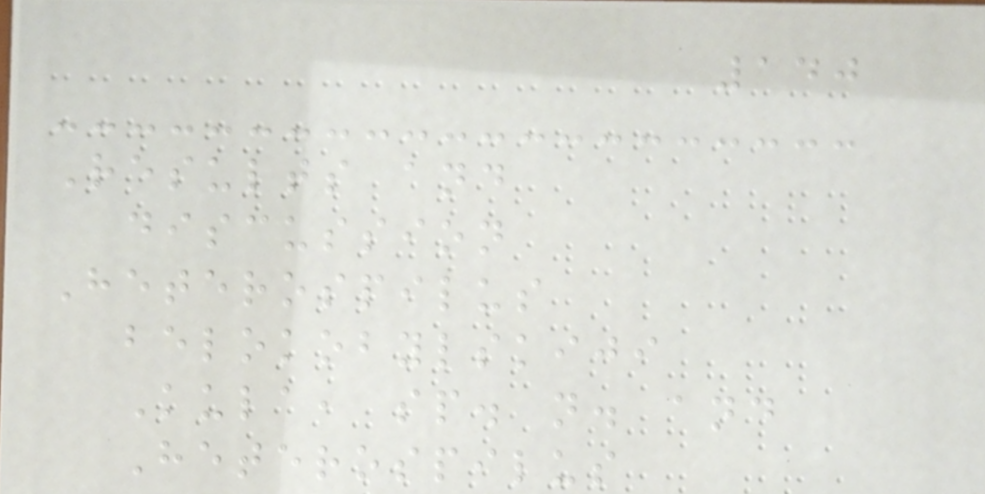140
Results and
discussion
Heterospilus
belokobylskiji
Kula, sp. n. and
Heterospilus
